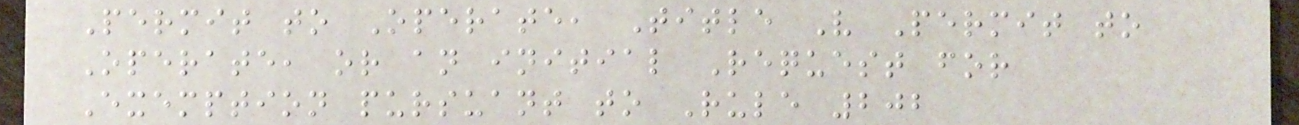Permit to Operate, Title V Permit to
Operate, or an initial Request for
Exemption pursuant to Rule 202
